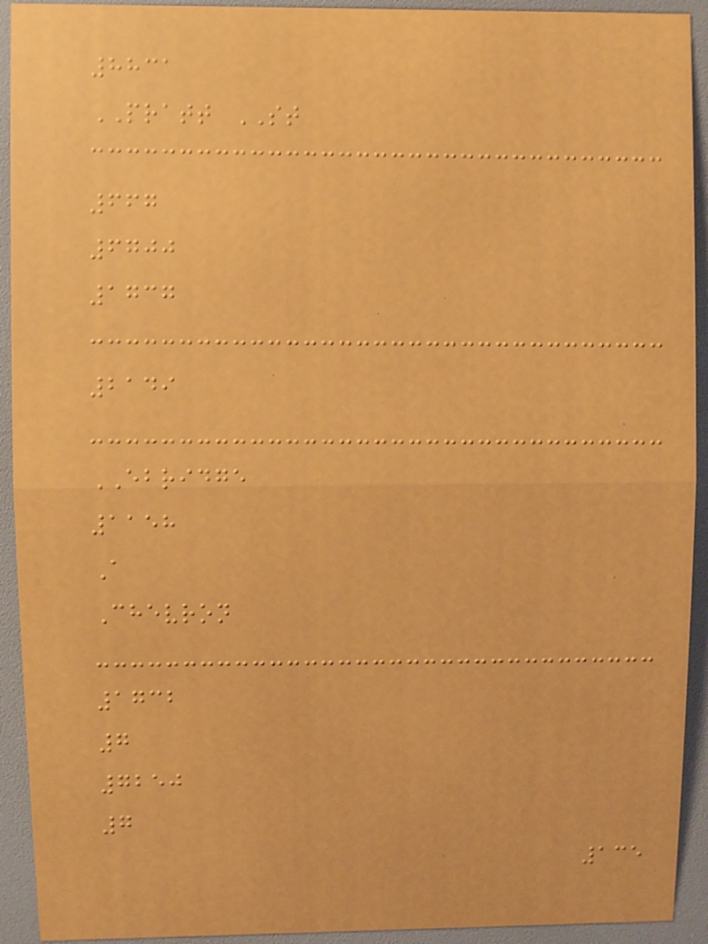8831
PRATT ST
667
6700
1737
2149
EBRIDGE
1158
A
Chevron
1732
7
7250
7
135
